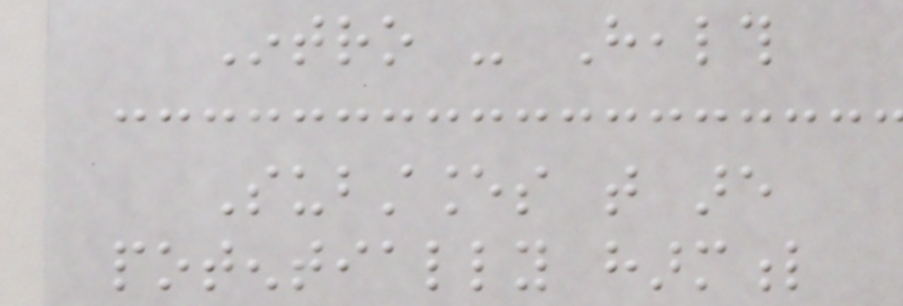Intro - Health
Substances that are
potentially harmful
